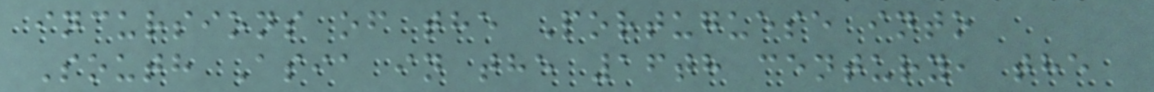incursions of the Portuguese into
South Asia in the 16th century, the
